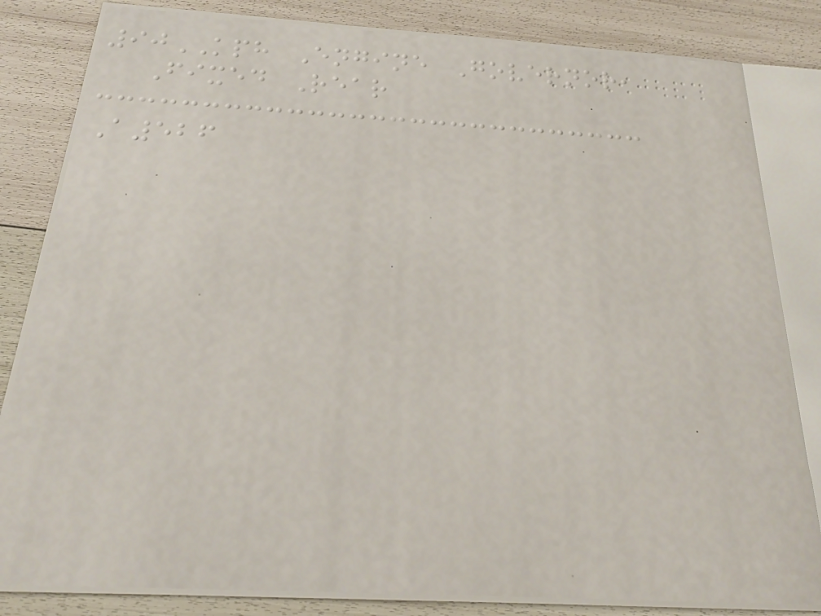90KPH Engine Governor,
Fixed Rear
A526
